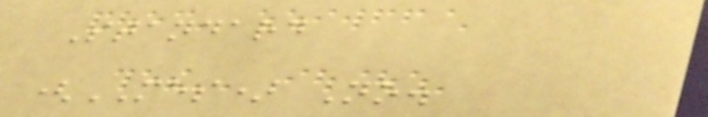Standard
(MES) No.
